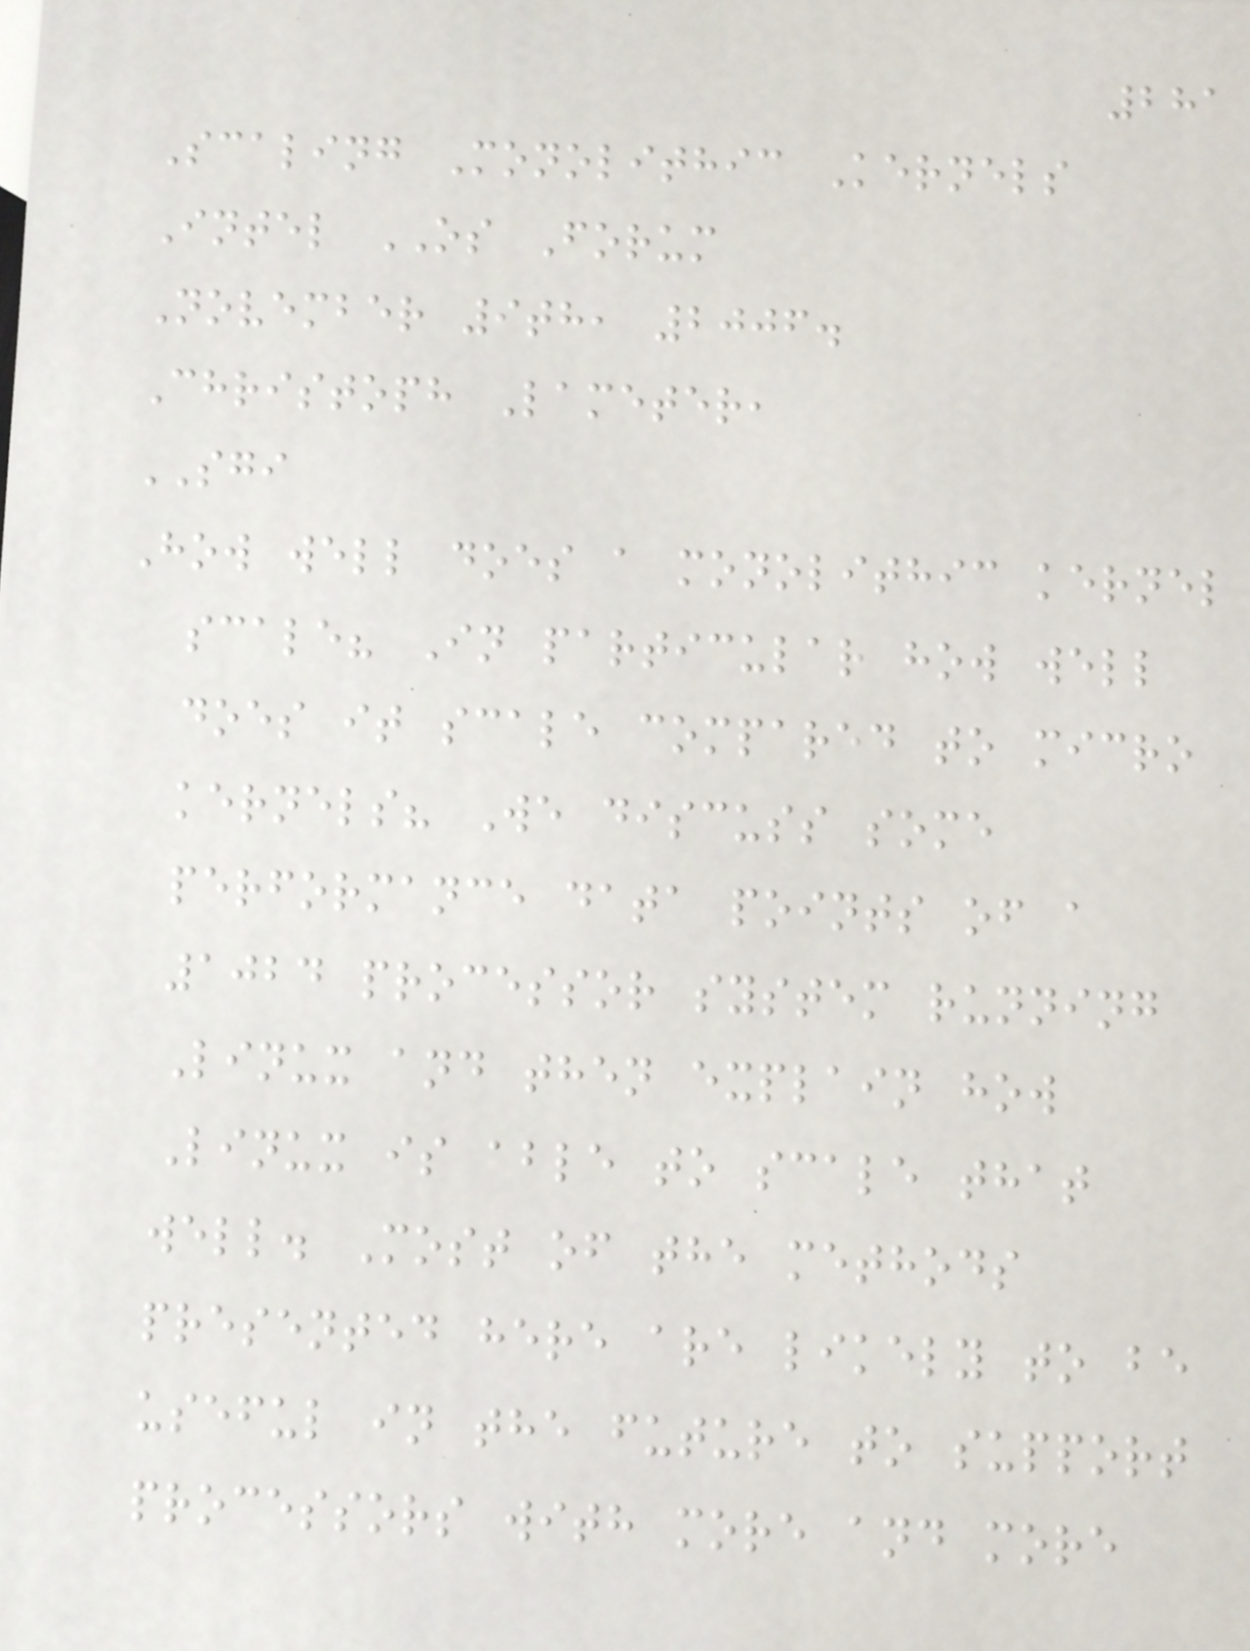281
Scaling Monolithic Kernels
Intel OS Forum
November 9th, 2006.
Christoph Lameter,
SGI
How well does a monolithic kernel
scale? In particular how well
does it scale compared to micro
kernels? We discuss some
performance data points of a
1024 processor system running
Linux and then explain how
Linux is able to scale that
well. Most of the methods
presented here are likely to be
useful in the future to support
processors with more and more
